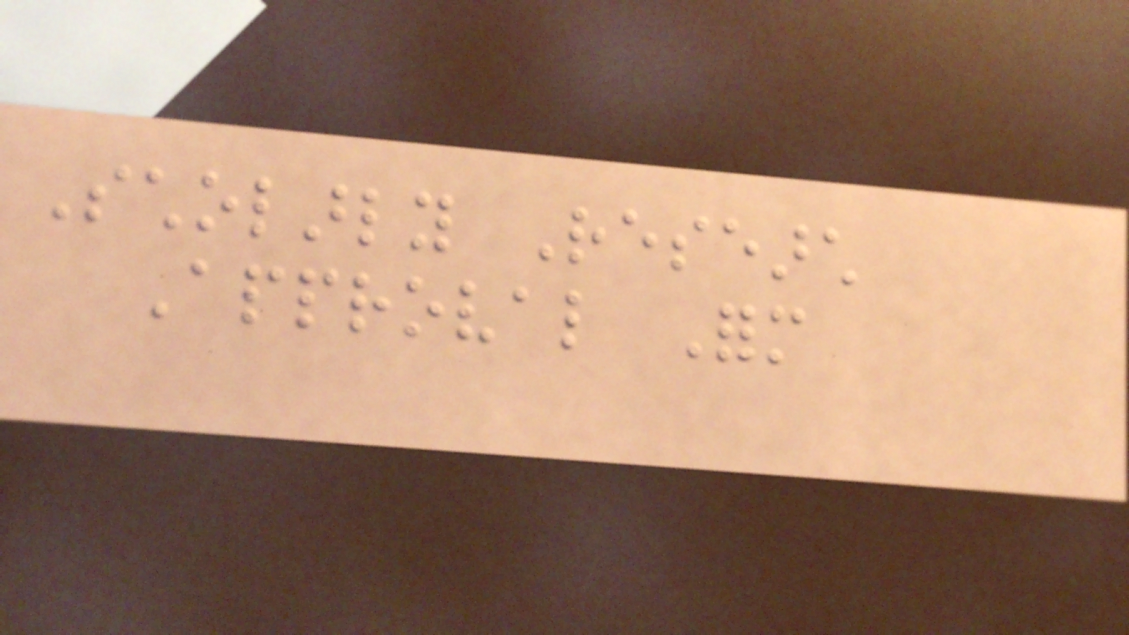Scholarly Research
Approval Form
